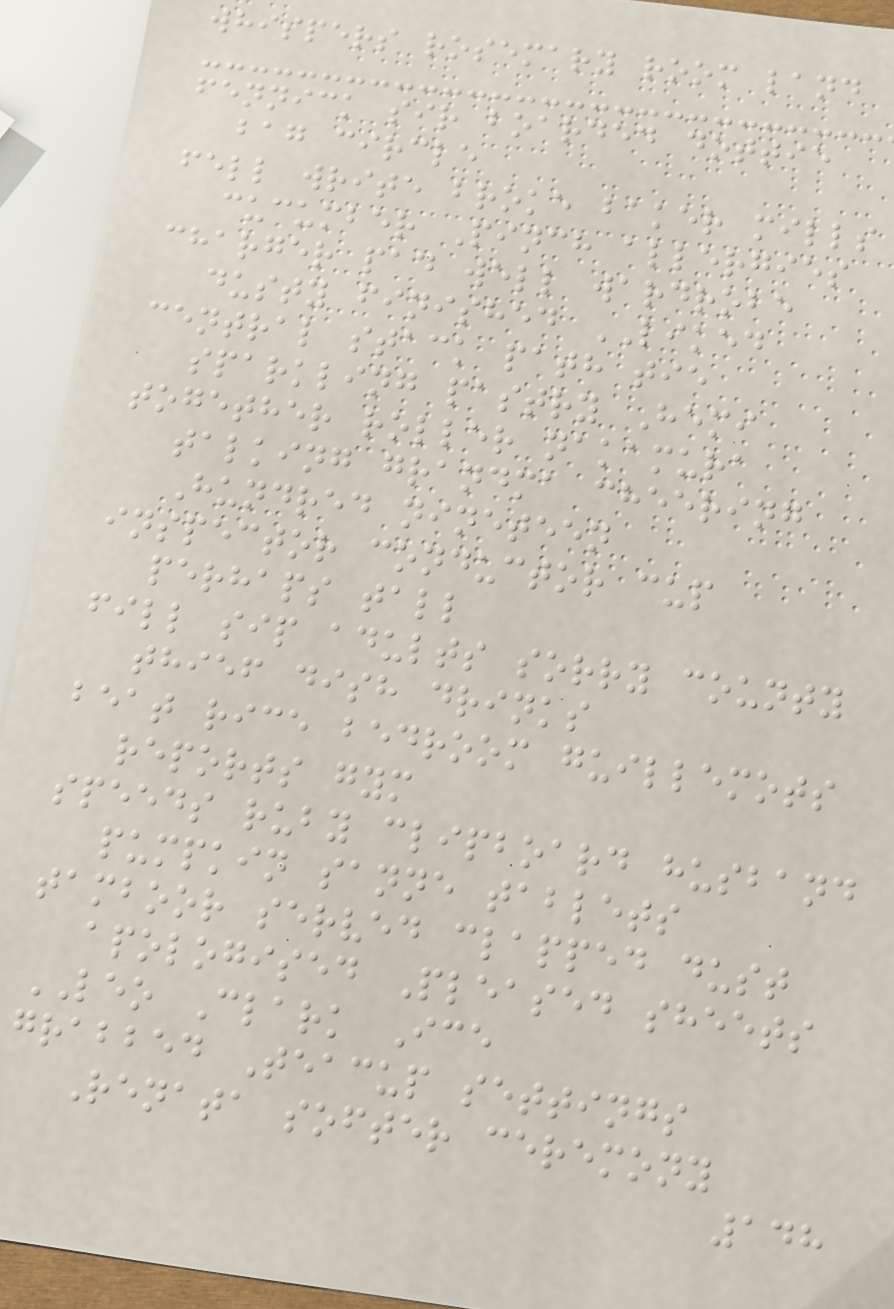whispers rosemary room land
fennick sir boarded dottie
bag circle
fell write broke baker mills
cucumber Pinch allergies
charger pad well wardrobe
dusty finished LIKED
central stack path tie
sparkling pastry Hemi
together roller nakamura
talking grandma cheering
Hundred nineteen
inspector conductor cup
perhaps tall
fill sip adults sorry county
thief dish drinks
beat rice bedroom guillemots
reports gym
speeds ruby clipboard husband
pumpkin sanne tablets
tamboor served clapped dust
apologised Pleased sheets
LEO Clark Ice
grabbed Teacup settings
Renata softer ceremony
148
